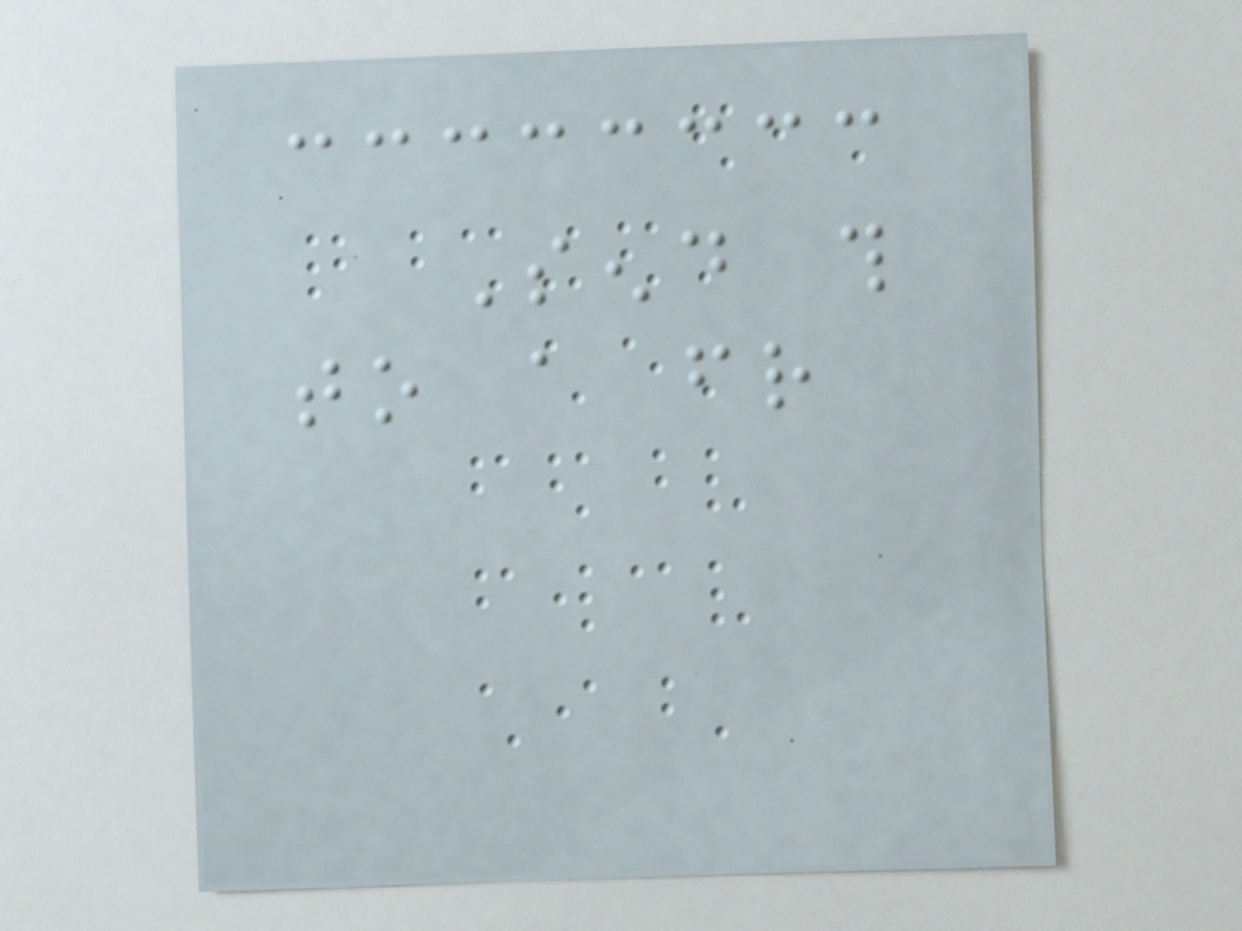Send this
to a friend
